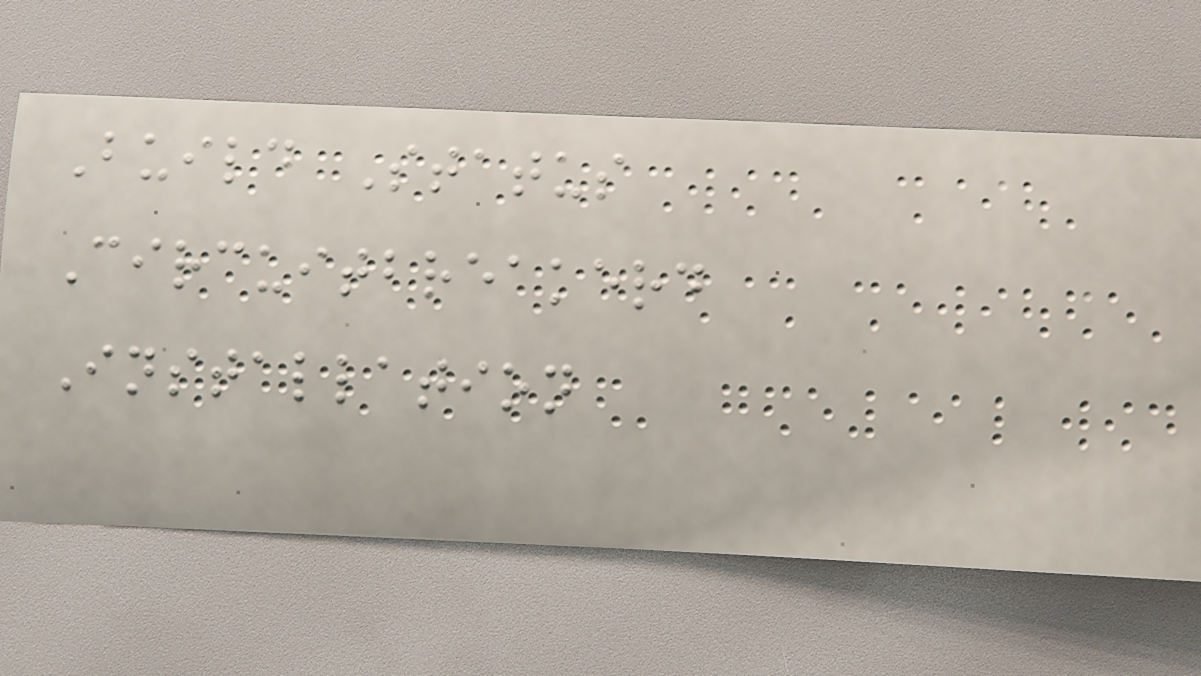Build Status
Circuitbreakerd
Installation
